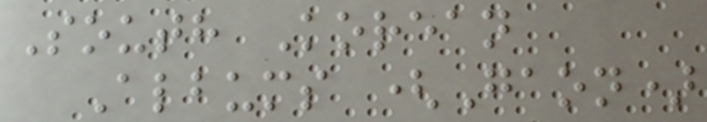South Korean
Albums (Gaon)
